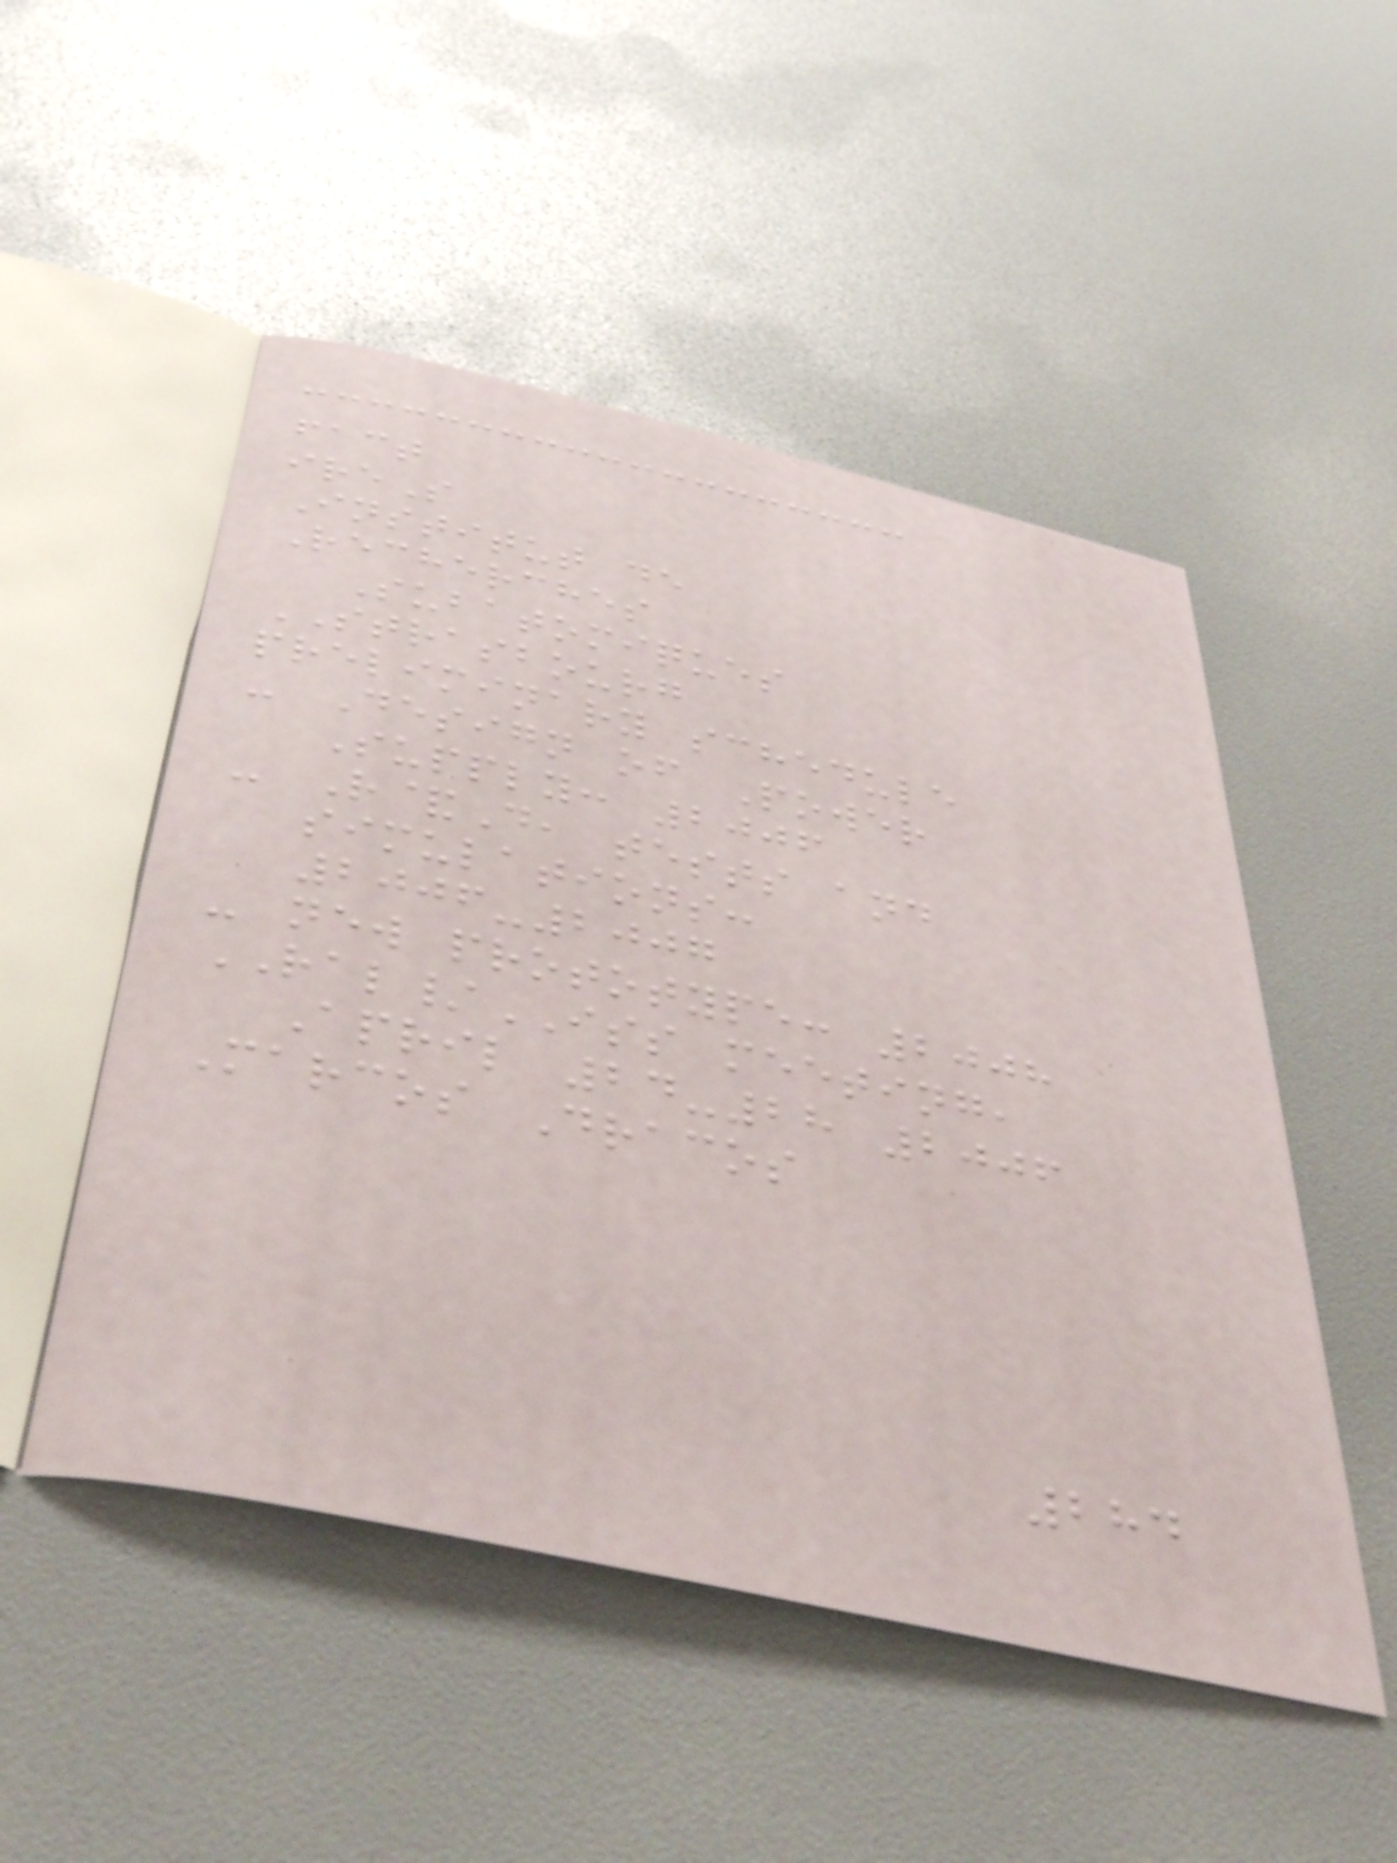fact
ireS
Institut de
Recherches
Subatomiques
STRASBOURG
preliminary schedule
- Design of Power
Supply: 2006
- R&D, tests and
simulations:
2006-2007
- new prototype: 2008
RAL/ISS meeting,
April 24-28 2006
Marcos Dracos
284
